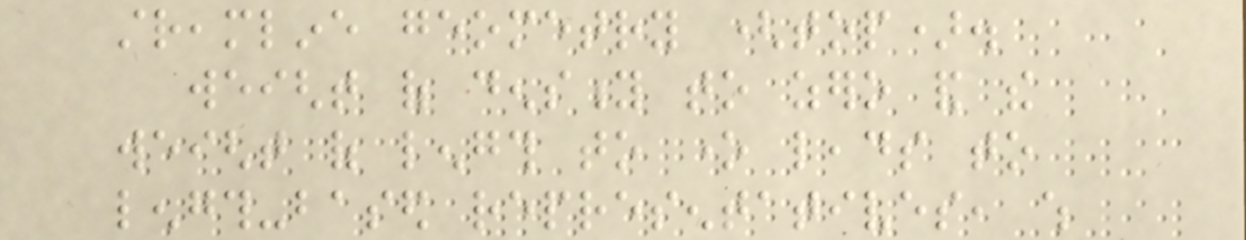streamline geometry (top).
weight of density to zero and the
weight of length to one leads to
length-based representatives, which
